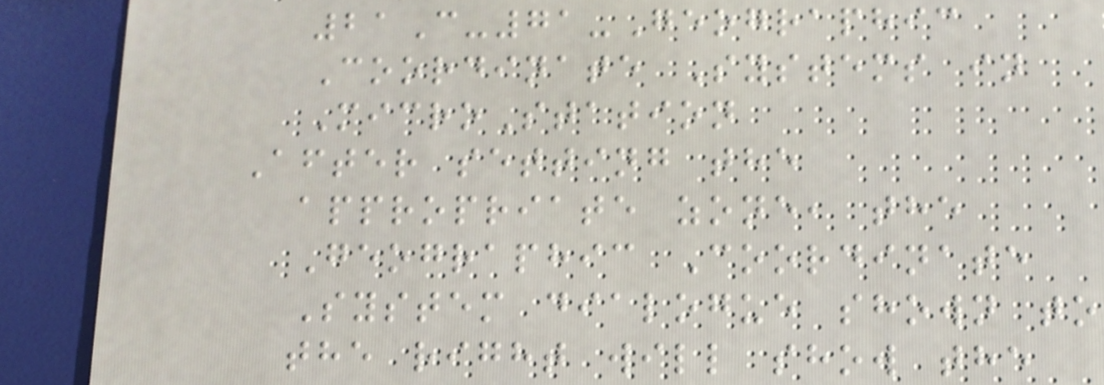21C-71-Geographic
Coordinate Systems in
MicroStation
After setting the
appropriate zone, the
Geographic Coordinate
System dialogue shown to
the right will show the
